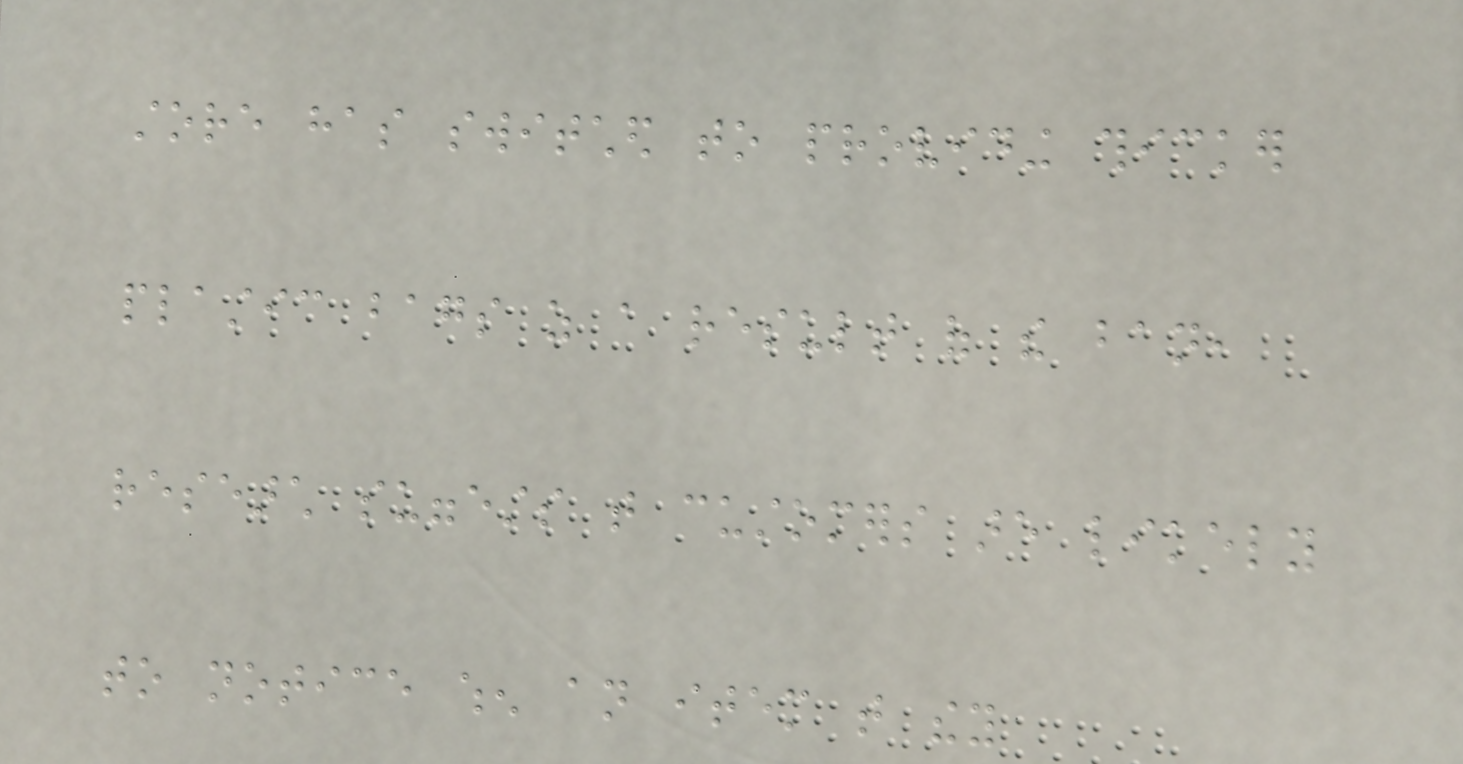store has switched to providing thicker
plastic bags as a result of the ban,
research suggests that customers are likely
to notice when an item that they
